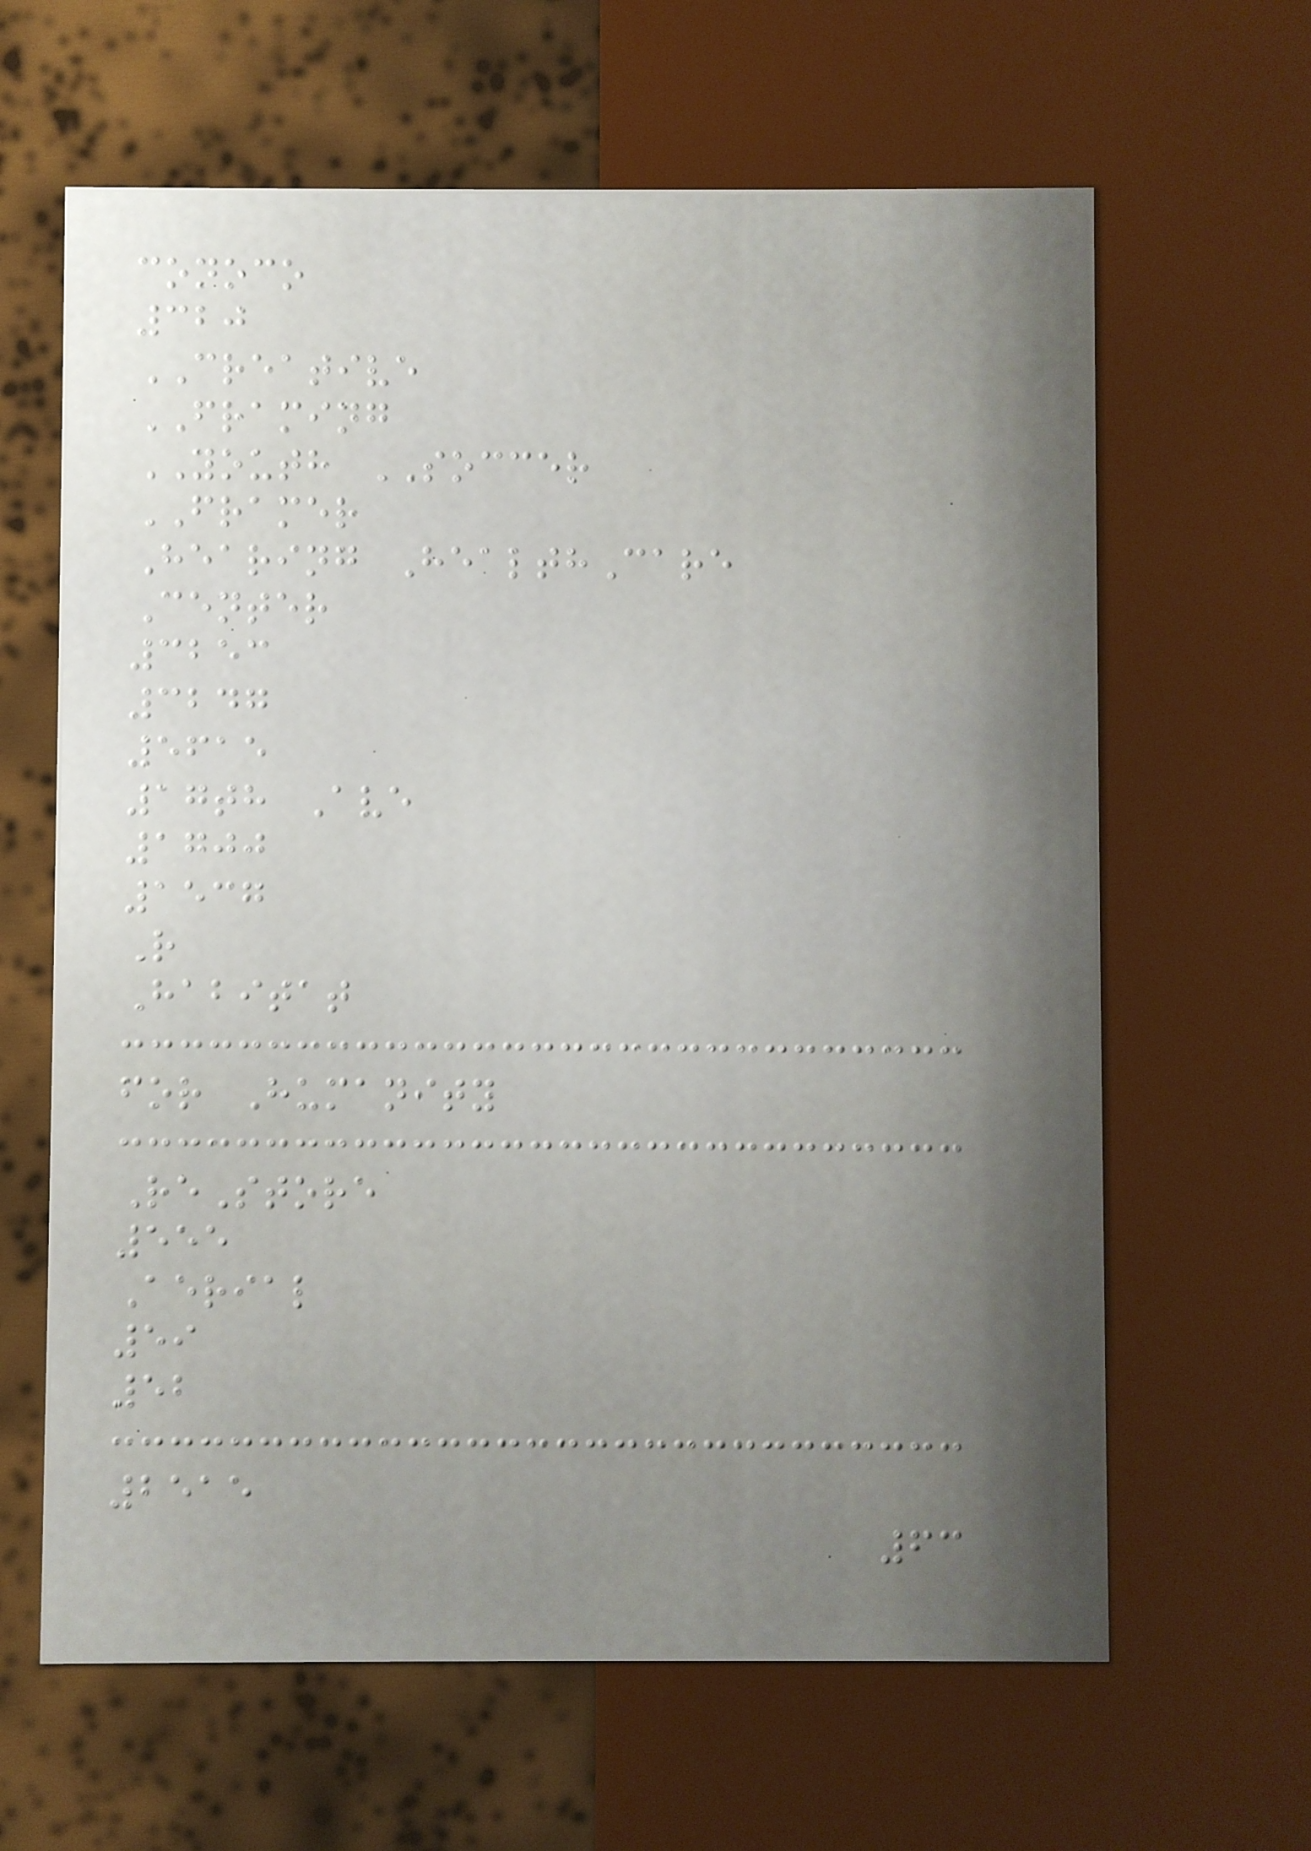conoco
320
CREATIVE
FRAMING
YOUTH SOCCER
FRAMER
Hearing HealthCare
Center
3253
3247
5615
17th Ave
1700
1537
R
Habitat
for Humanity
ReStore
555
Aerial
59
52
2515
63
